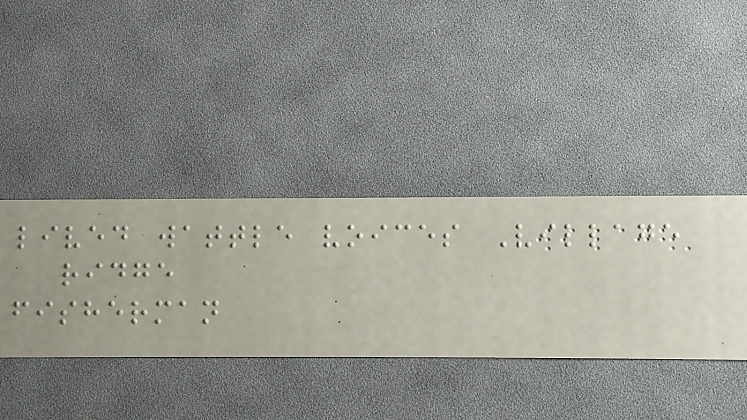lived wattle voices Village
ridge
fisherman
